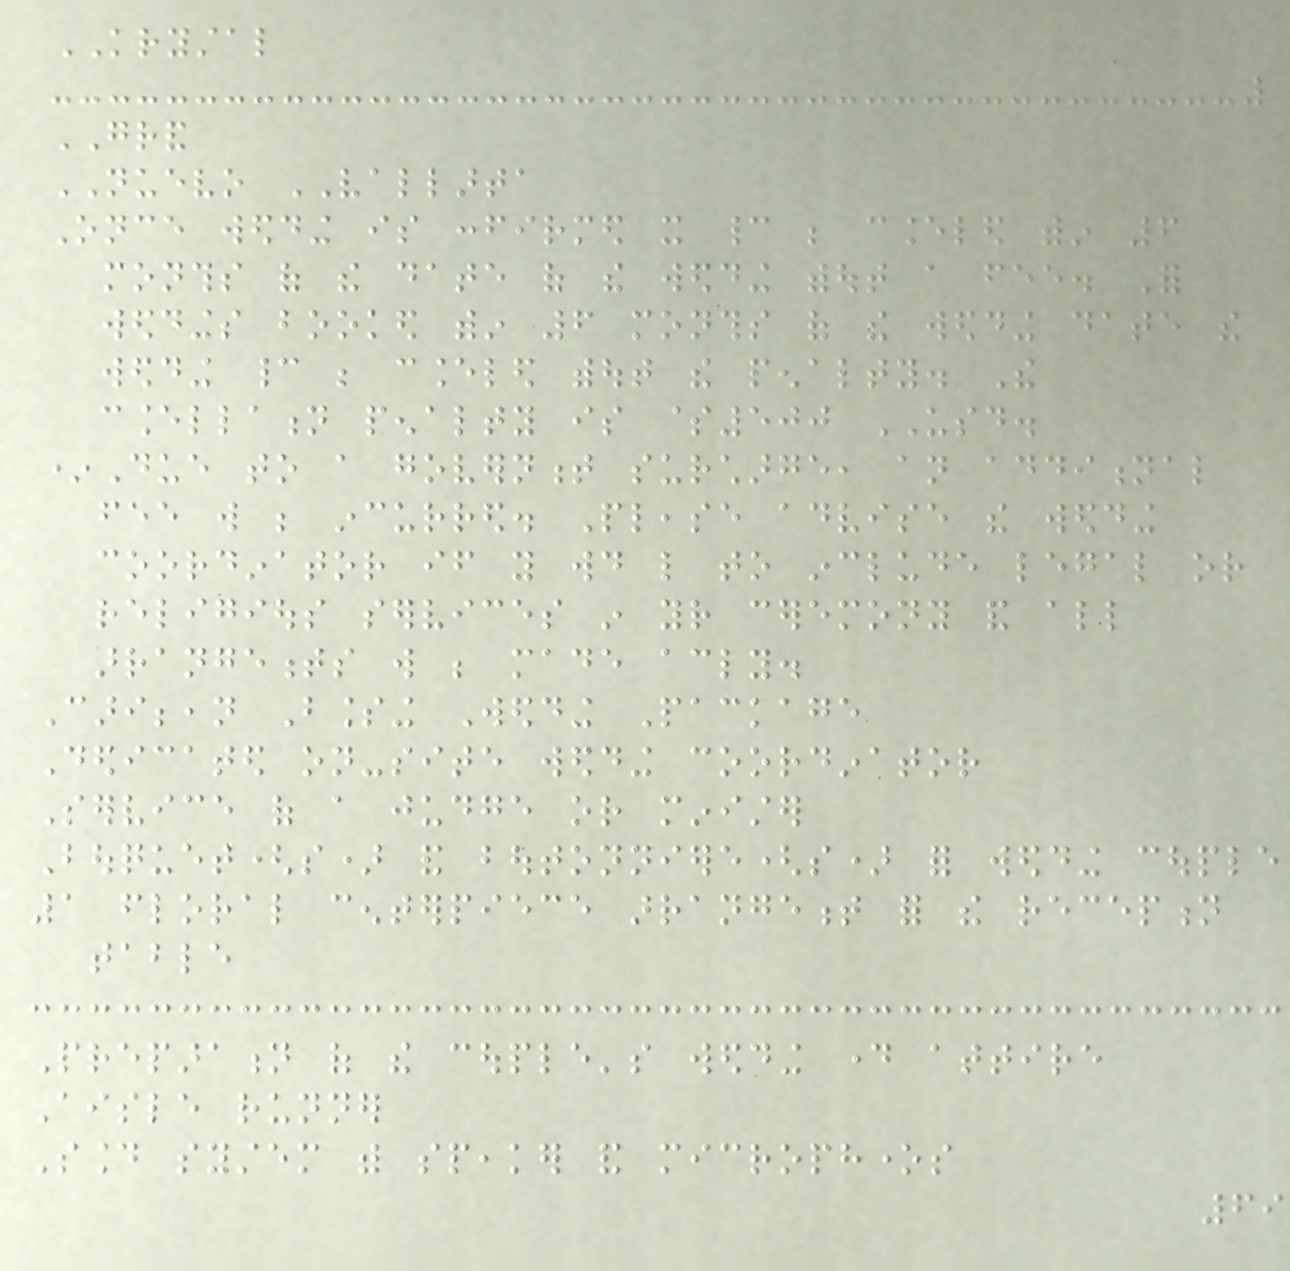KRYSTAL
GRAND
NUEVO VALLARTA
Once wedding is confirmed it cannot be canceled within 6
months of the date of the wedding without a fee. For
weddings booked within 6 months of the wedding date the
wedding cannot be canceled without the penalty. The
cancellation penalty is $500 USD.
*Due to a government surcharge, an additional
fee will be incurred. Please advise the wedding
coordinator if you would like to include legal or
religious services in your ceremony and all
arrangements will be made accordingly.
Caribbean Blessing Wedding Package
Dedicated on-site wedding coordinator
Service of a judge or minister
Bouquet(s) and boutonniere(s) for wedding couple
1 floral centerpiece arrangement for the reception
table
Preparation of the couple's wedding day attire
Aisle runner
Sound system with speaker and microphones
69
